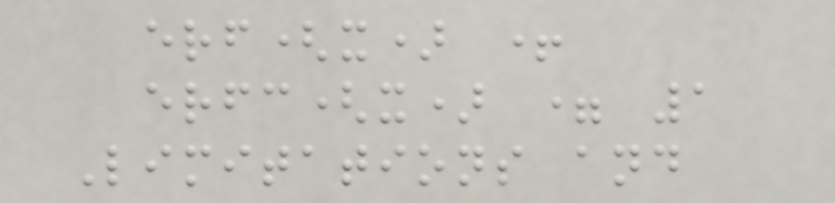erf(x) +
erfc(x) = 1
Limitations and
